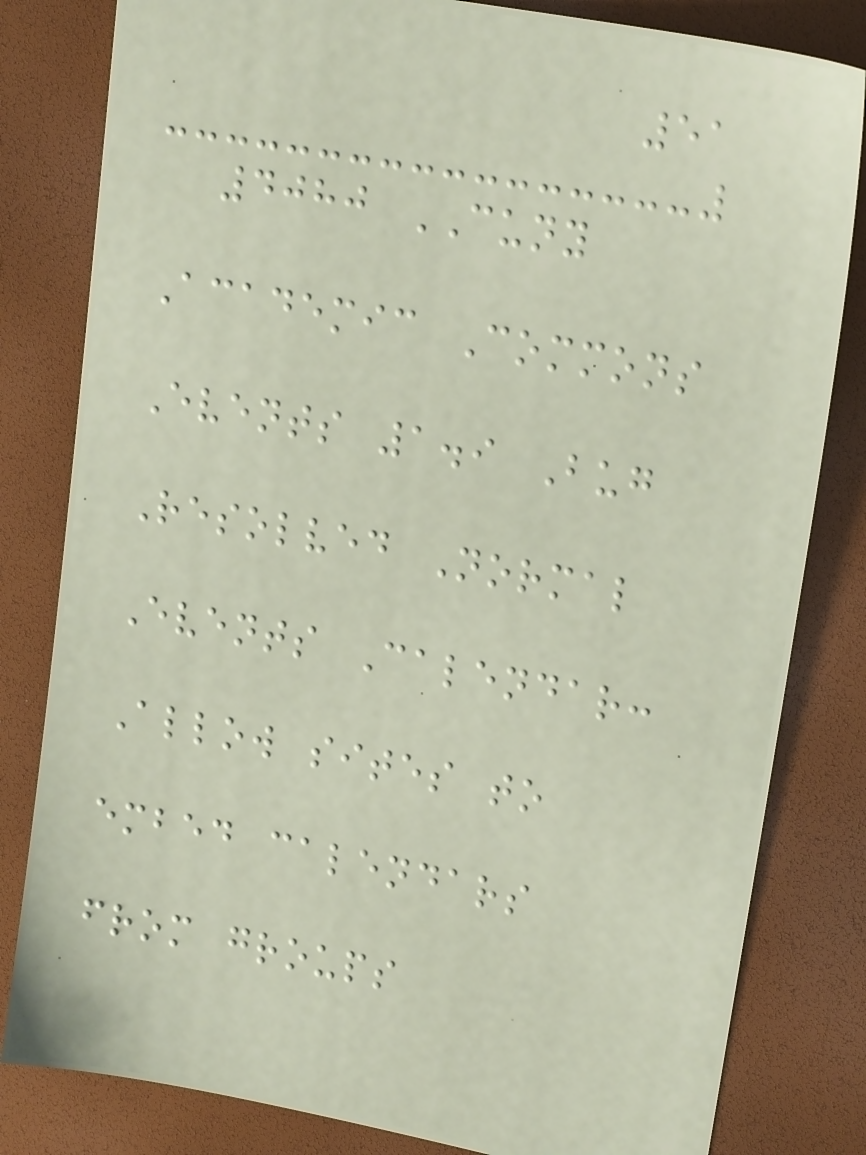51
4080 CUNY
Academic Commons
Events 1.9 Bug
Resolved Normal
Events Calendar:
Allow sites to
embed calendars
from groups
